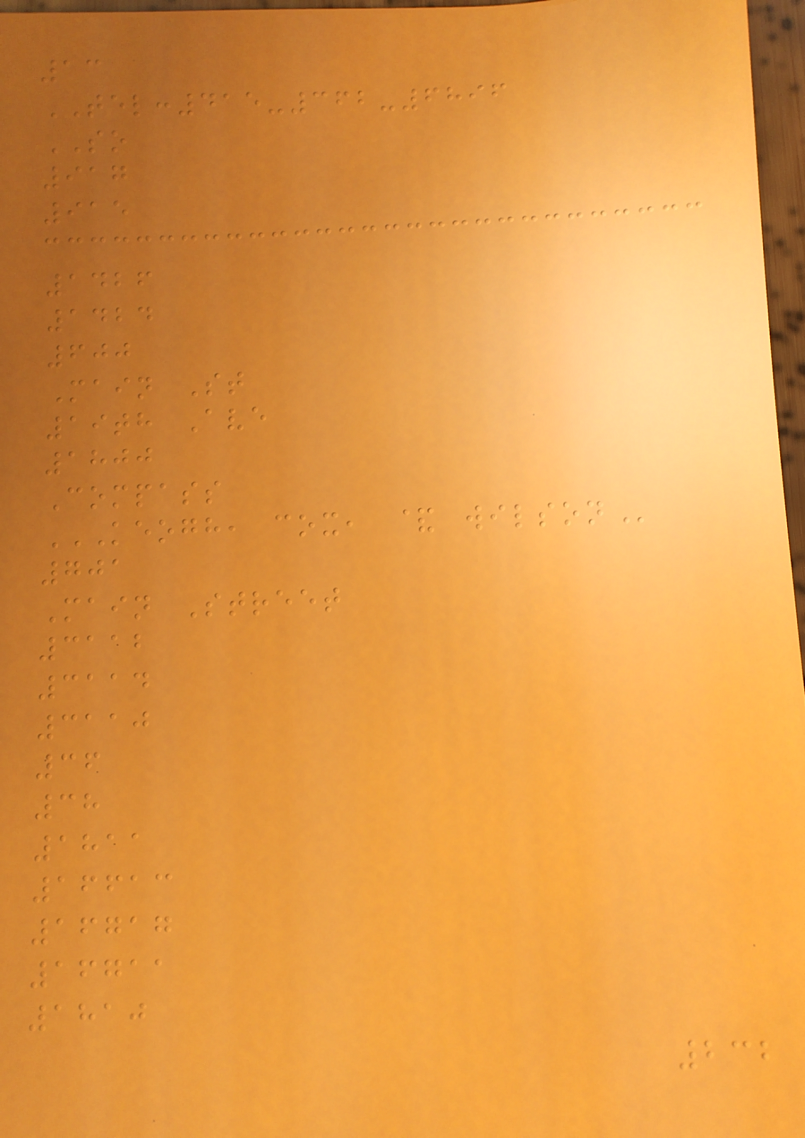13
TEL:415-362-6896
SO
917
915
1426
1424
600
Main St
19th Ave
1800
Compass
KEOGH, COX, & WILSON
701
Main Street
3112
3114
3110
36
38
1811
16613
16717
16711
1810
232
